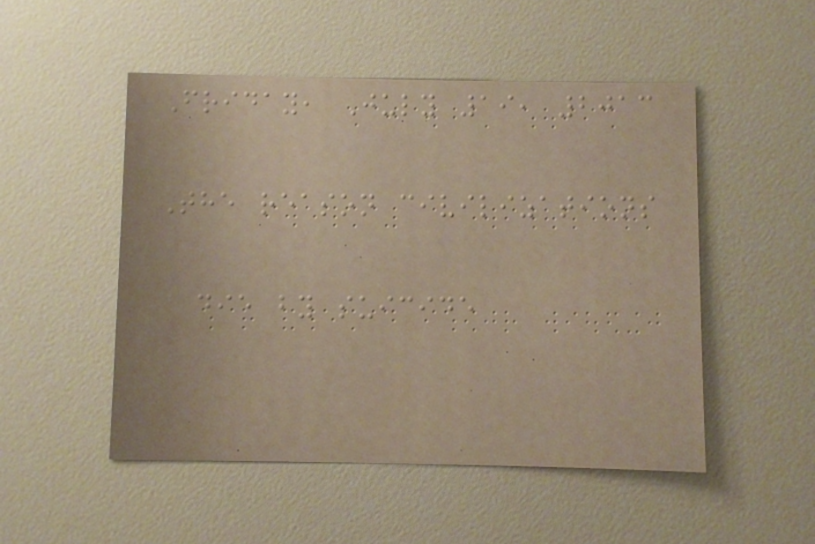Friday, July 19, 2013
The reason civilizations
die by suicide
